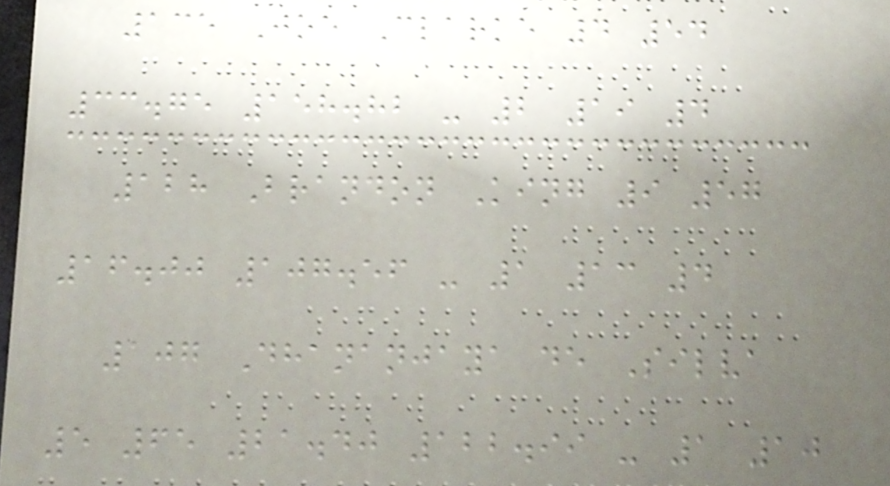135 Joe Clarke 4 54
33.75 158.82 - 2 19 4
128 Brandon King 9 57
16.00 107.56 - 1 13 4
107 Dhananjaya de Silva
5 65 21.40 122.99 - 1 10
